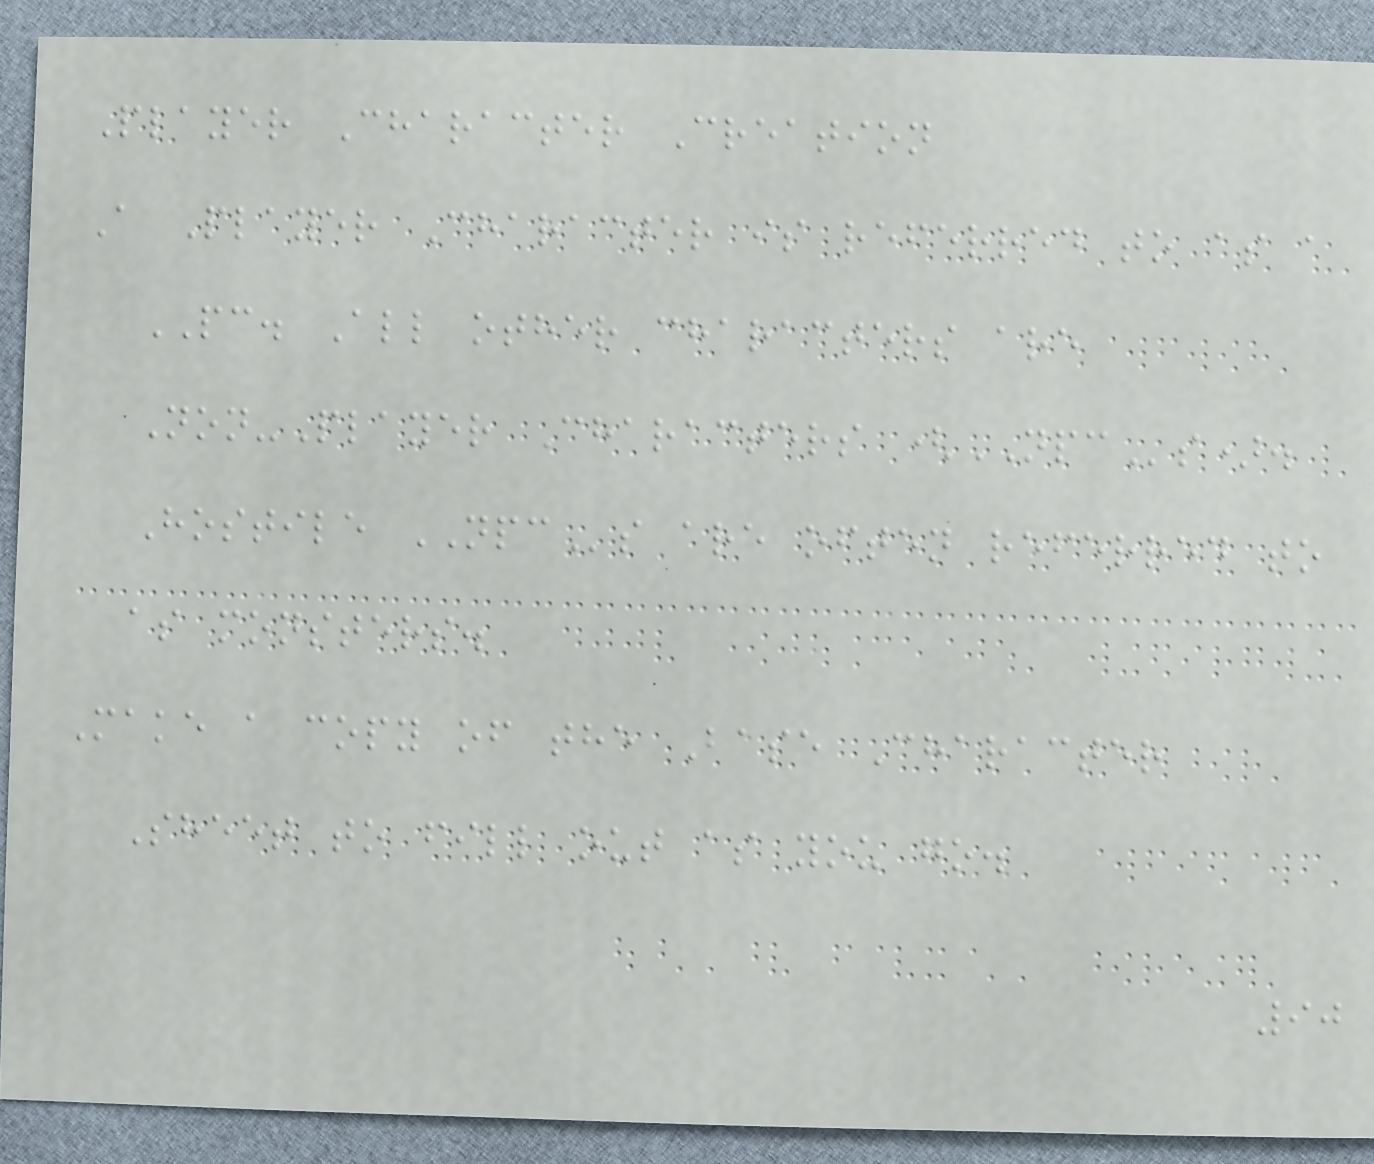Player Character Creation
A Player Character is referred to as a
PC. All other characters are
Non-Player Characters (NPCs).
Hostile NPCs are often referred to
as monsters.
Make a copy of the Base Character
Sheet to fill out as you go.
90
